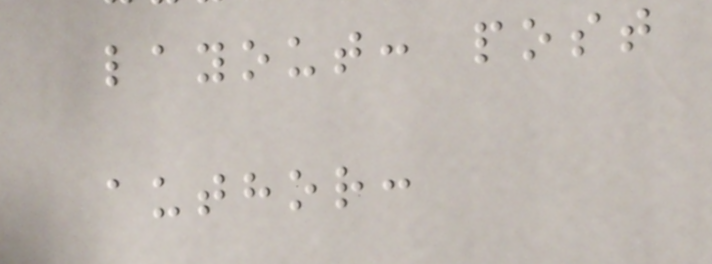layout: post
author:
